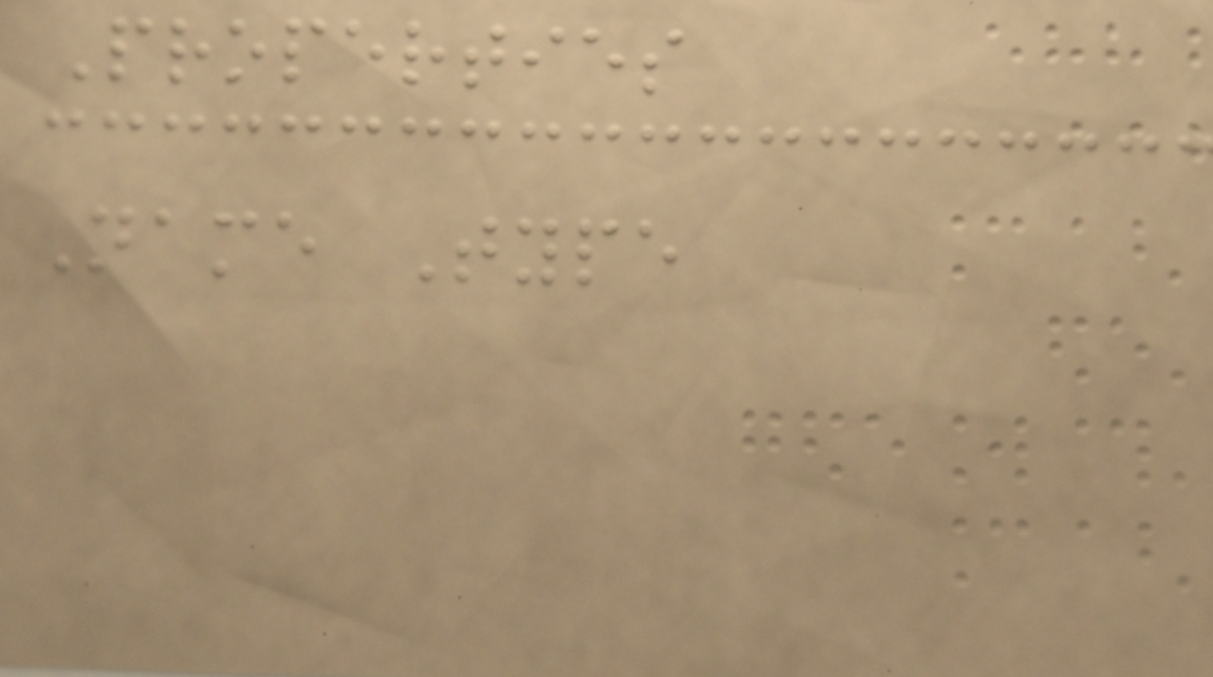Properties
Name Type
